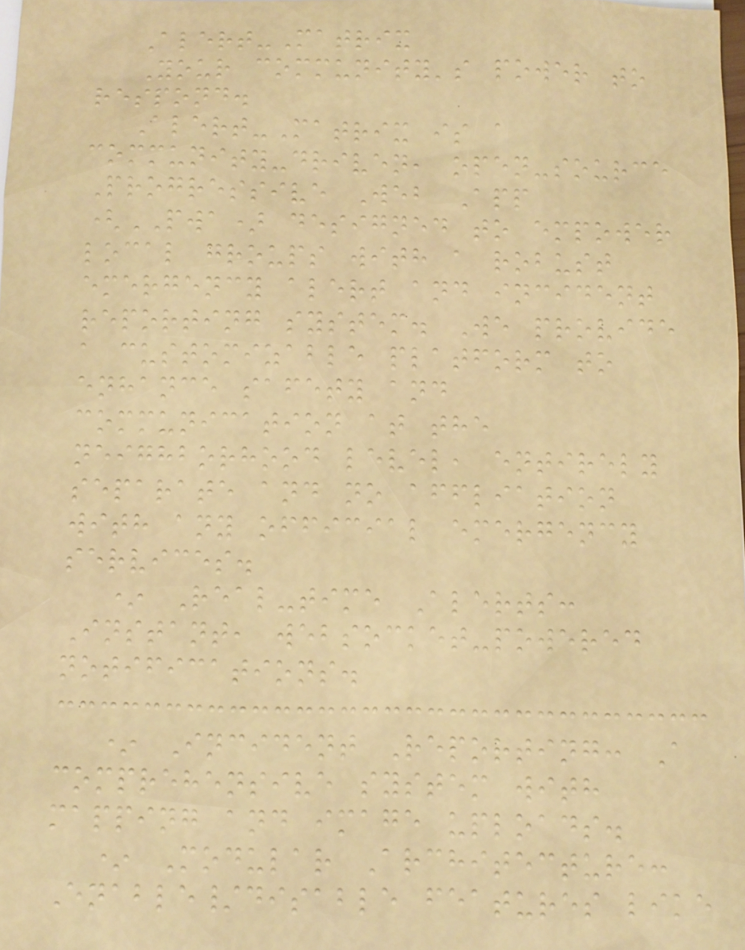Alert-Matrix
Your community's power to
respond.
Alert-Matrix is a
community-driven, open-source
Progressive Web App
(PWA) designed to empower
local groups with a robust
emergency alert and incident
reporting system. We provide
a customizable platform to
enhance safety and
communication at the
neighborhood level, entirely
separate and no affliation
with any official emergency
services.
* Real-time Alerts:
Instant, websocket-powered
notifications.
* Incident Reporting: A
comprehensive system with
mapping and image uploads.
* Modular Architecture:
Enable/disable features like
